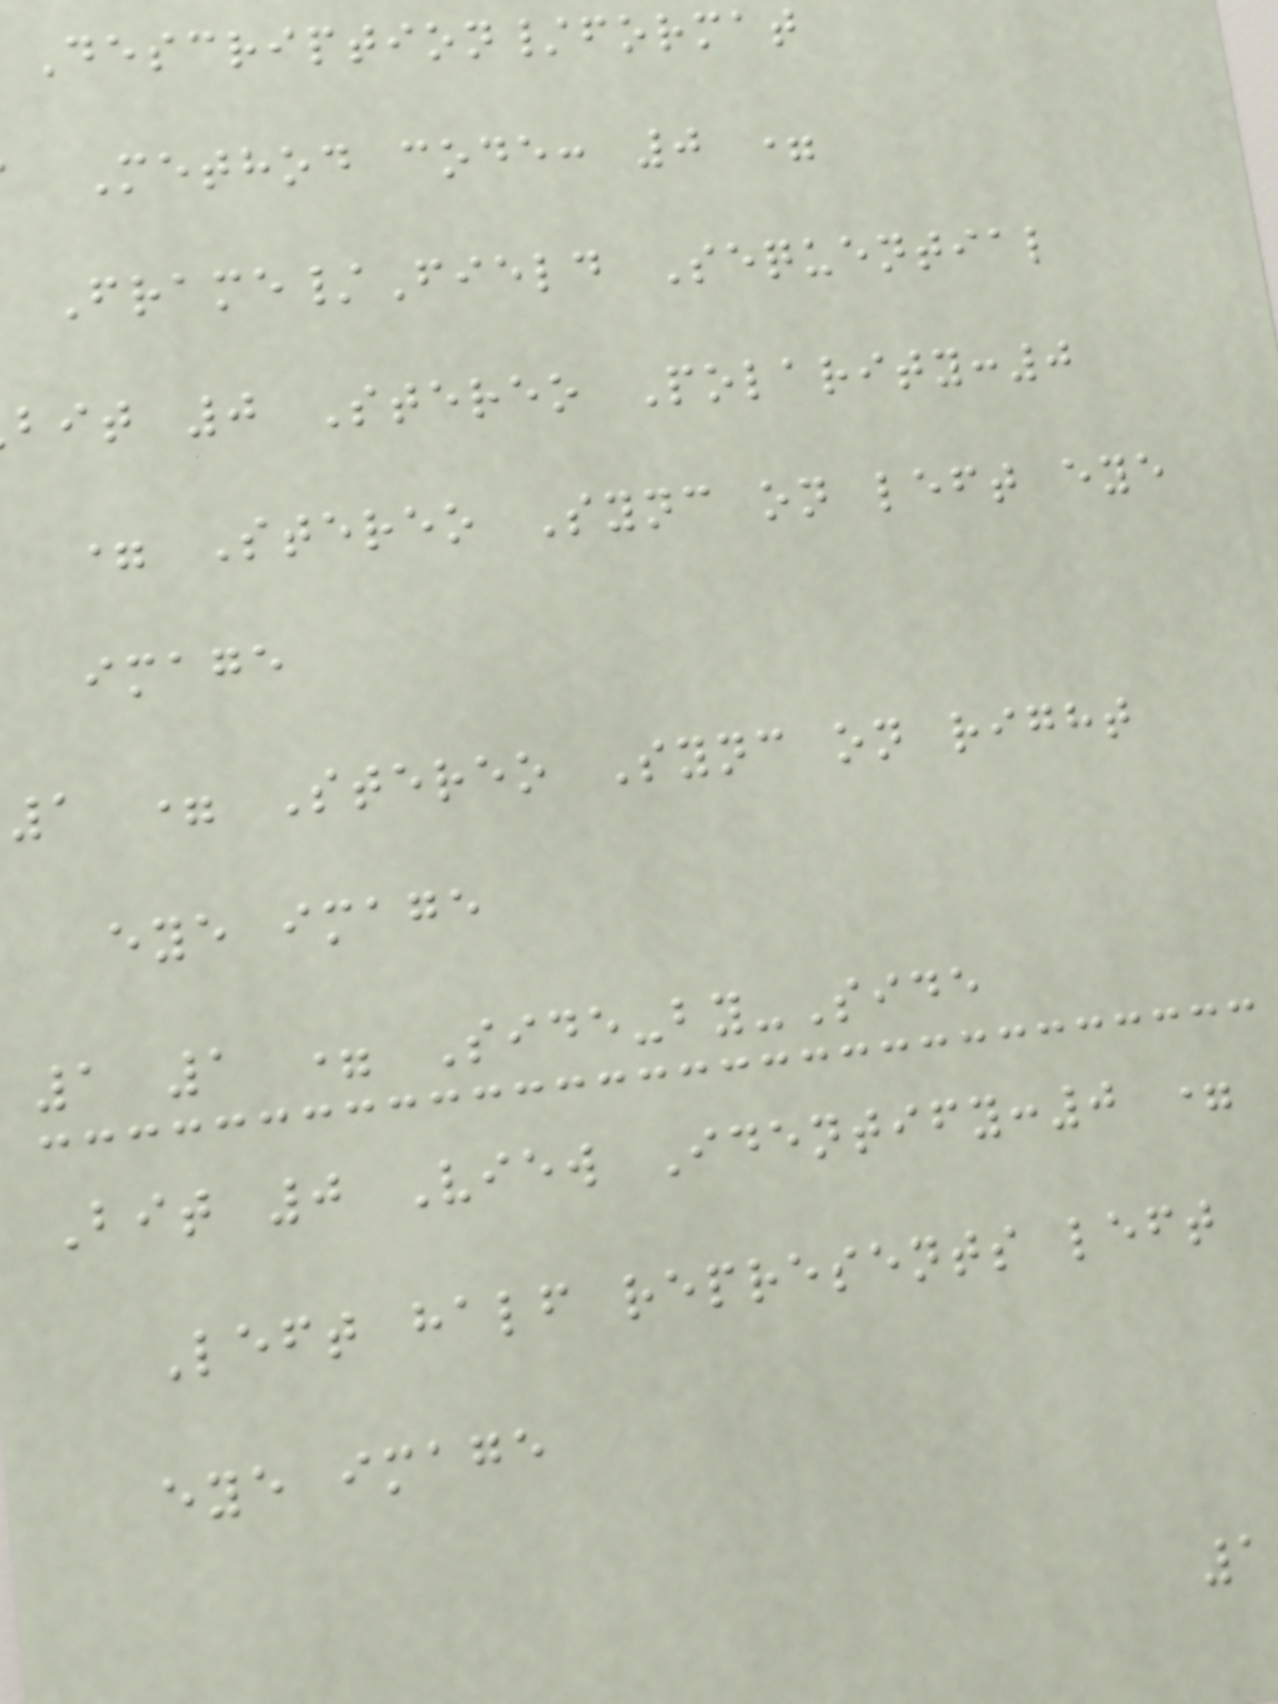Description/format
Method code: 0 =
Frame/Field Sequential
bit 0 Stereo Polarity:0
= Stereo Sync on left eye
image
1 = Stereo Sync on right
eye image
1 1 = Side-by-Side
Bit 0 View Identify:0 =
Left half represents left
eye image
